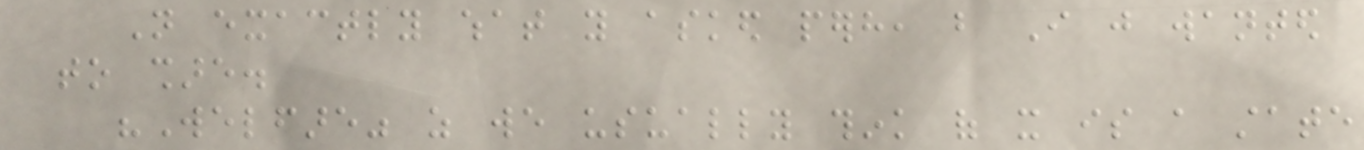Not exactly what you asked perhaps, but I just wanted
to share.
"Welfare" as we usually think of it is a state
